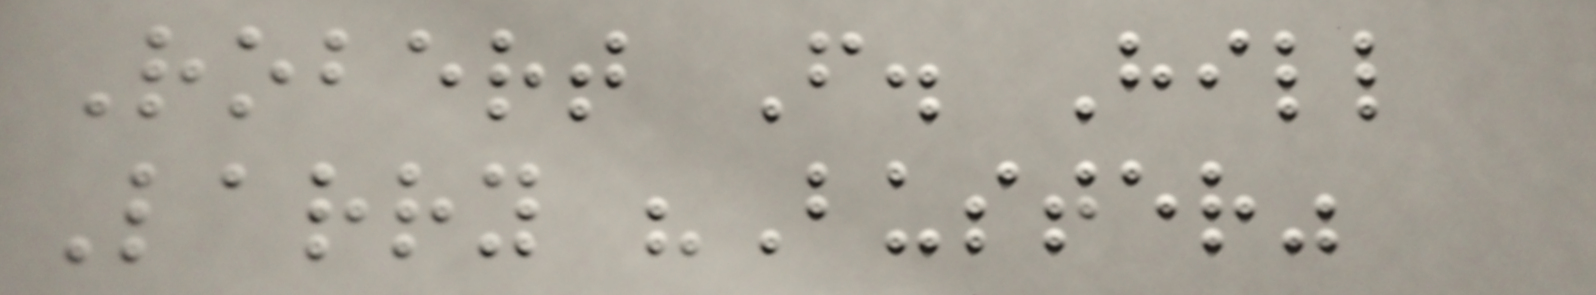Robert F. Hill
Larry "Buster"
